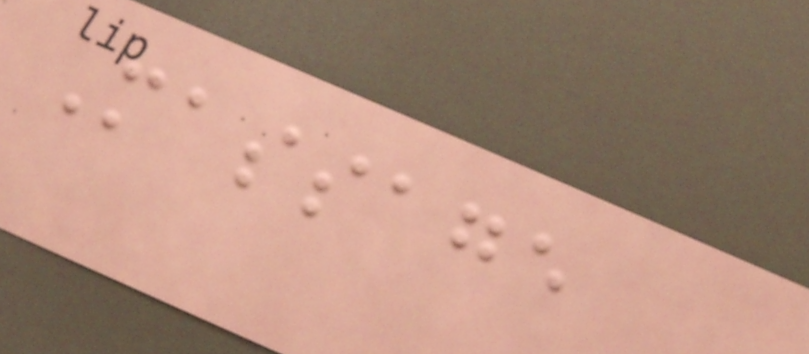Massage
